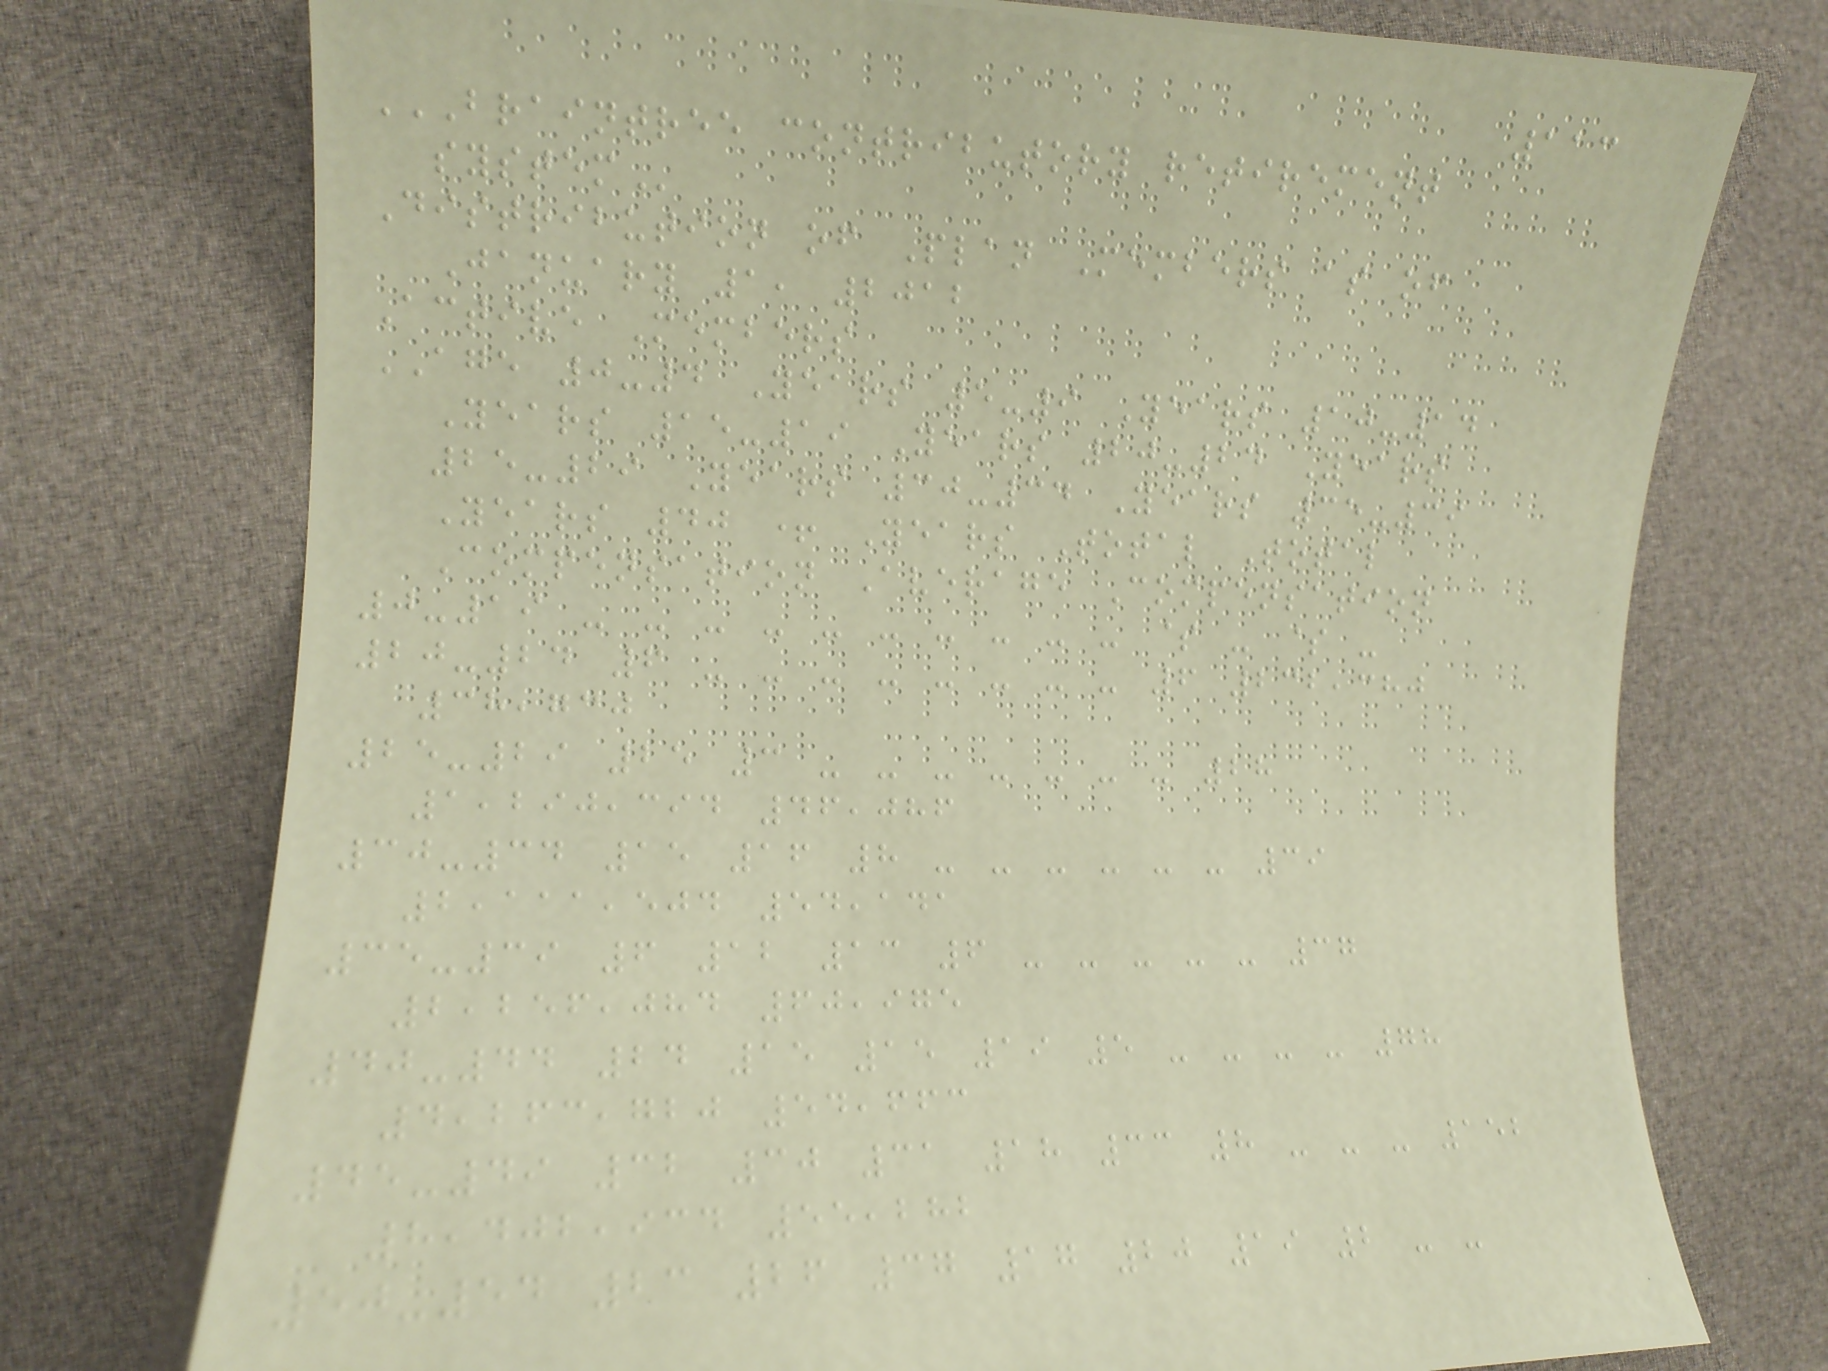113
BRAINTREE CONTRIBUTORY RETIREMENT
SYSTEM
Distribution of Plan Members as of
January 1, 2012
Active Members
AGE 0-4 Years 5-9 Years 10-14
Years 15-19 Years 20-24 Years
25-29 Years 30-34 Years 35-39
Years 40 + Years Total Total
Compensation Average Compensation
0-19 - - - - - - - - - - $ - $ -
20-24 6 - - - - - - - - 6 232,380
38,730
25-29 25 3 - - - - - - - 28
1,290,394 46,086
30-34 15 16 8 - - - - - - 39
2,111,504 54,141
35-39 6 12 13 6 - - - - - 37
2,256,084 60,975
40-44 24 15 15 19 5 - - - - 78
4,263,720 54,663
45-49 32 30 31 18 33 8 - - - 152
8,402,934 55,282
50-54 23 26 37 17 20 19 2 - -
